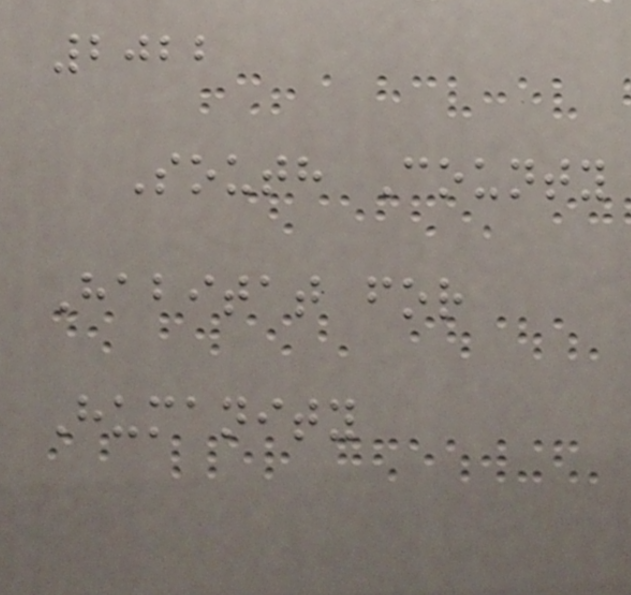2022
South County
Habitat for
Humanity
